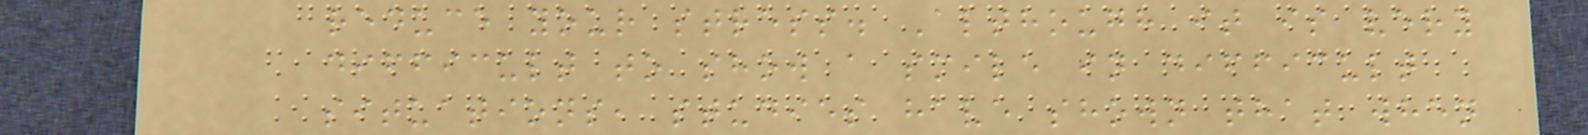reduce your stress. Although it is very
difficult to show a smile in difficult
situations, studies have shown that when
